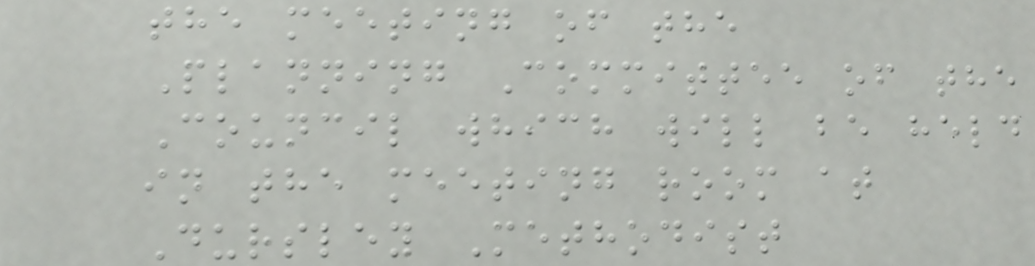the meeting of the
Planning Committee of the
Council which will be held
in the meeting room at
Dursley Methodist
